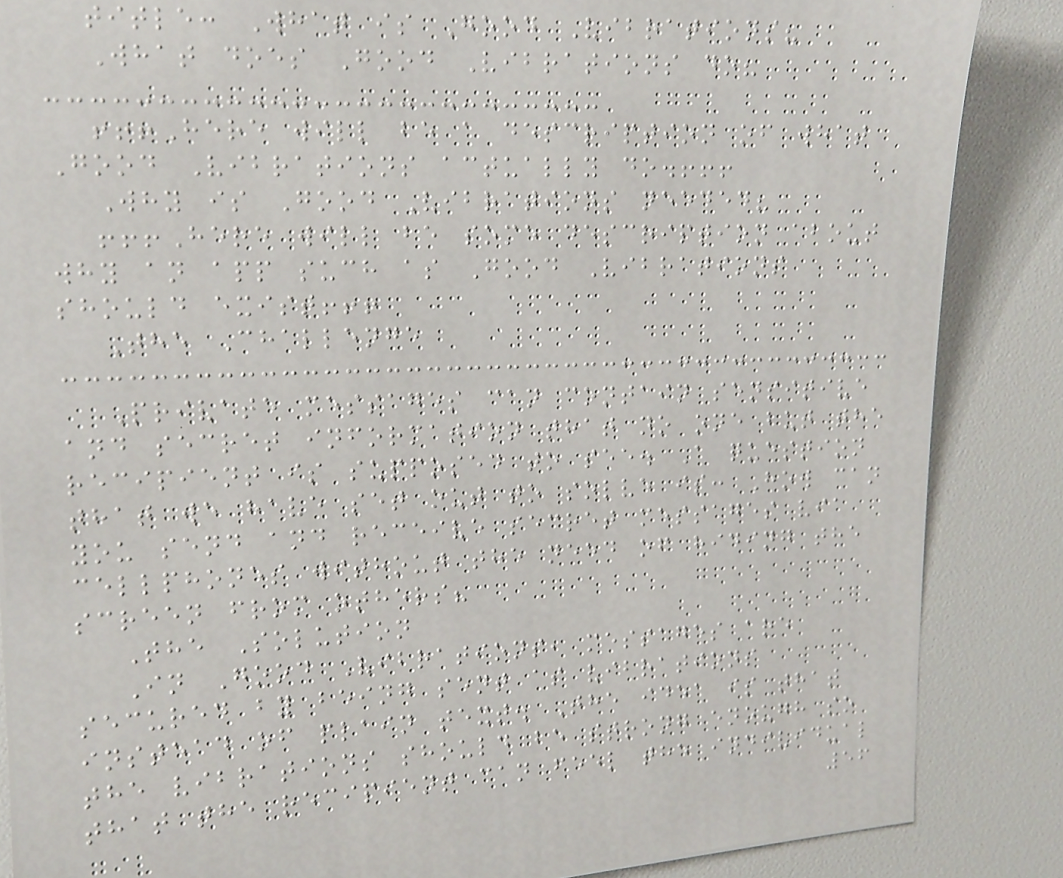title: What is Good Vibrations?
What does Good Vibrations do?
!!!Here will be a description of what
Good Vibrations actually do.!!!
Why is Good Vibrations needed?
!!!Here will be some description about
why an app such as Good Vibrations
should exist!!!
The Challenge
Private messages can contain sensitive
and secret information that no one but the
recipient is supposed to see. A question
that we have set out to solve is: How can
you send and receive secret messages via
cellphones without the need of hiding the
screen from others?
The Solution
In Good Vibrations, messages are
secured by being sent as vibrations
instead of plain text. The idea is that
the vibrations should be strong enough so
that the recipient can feel the individual
56
